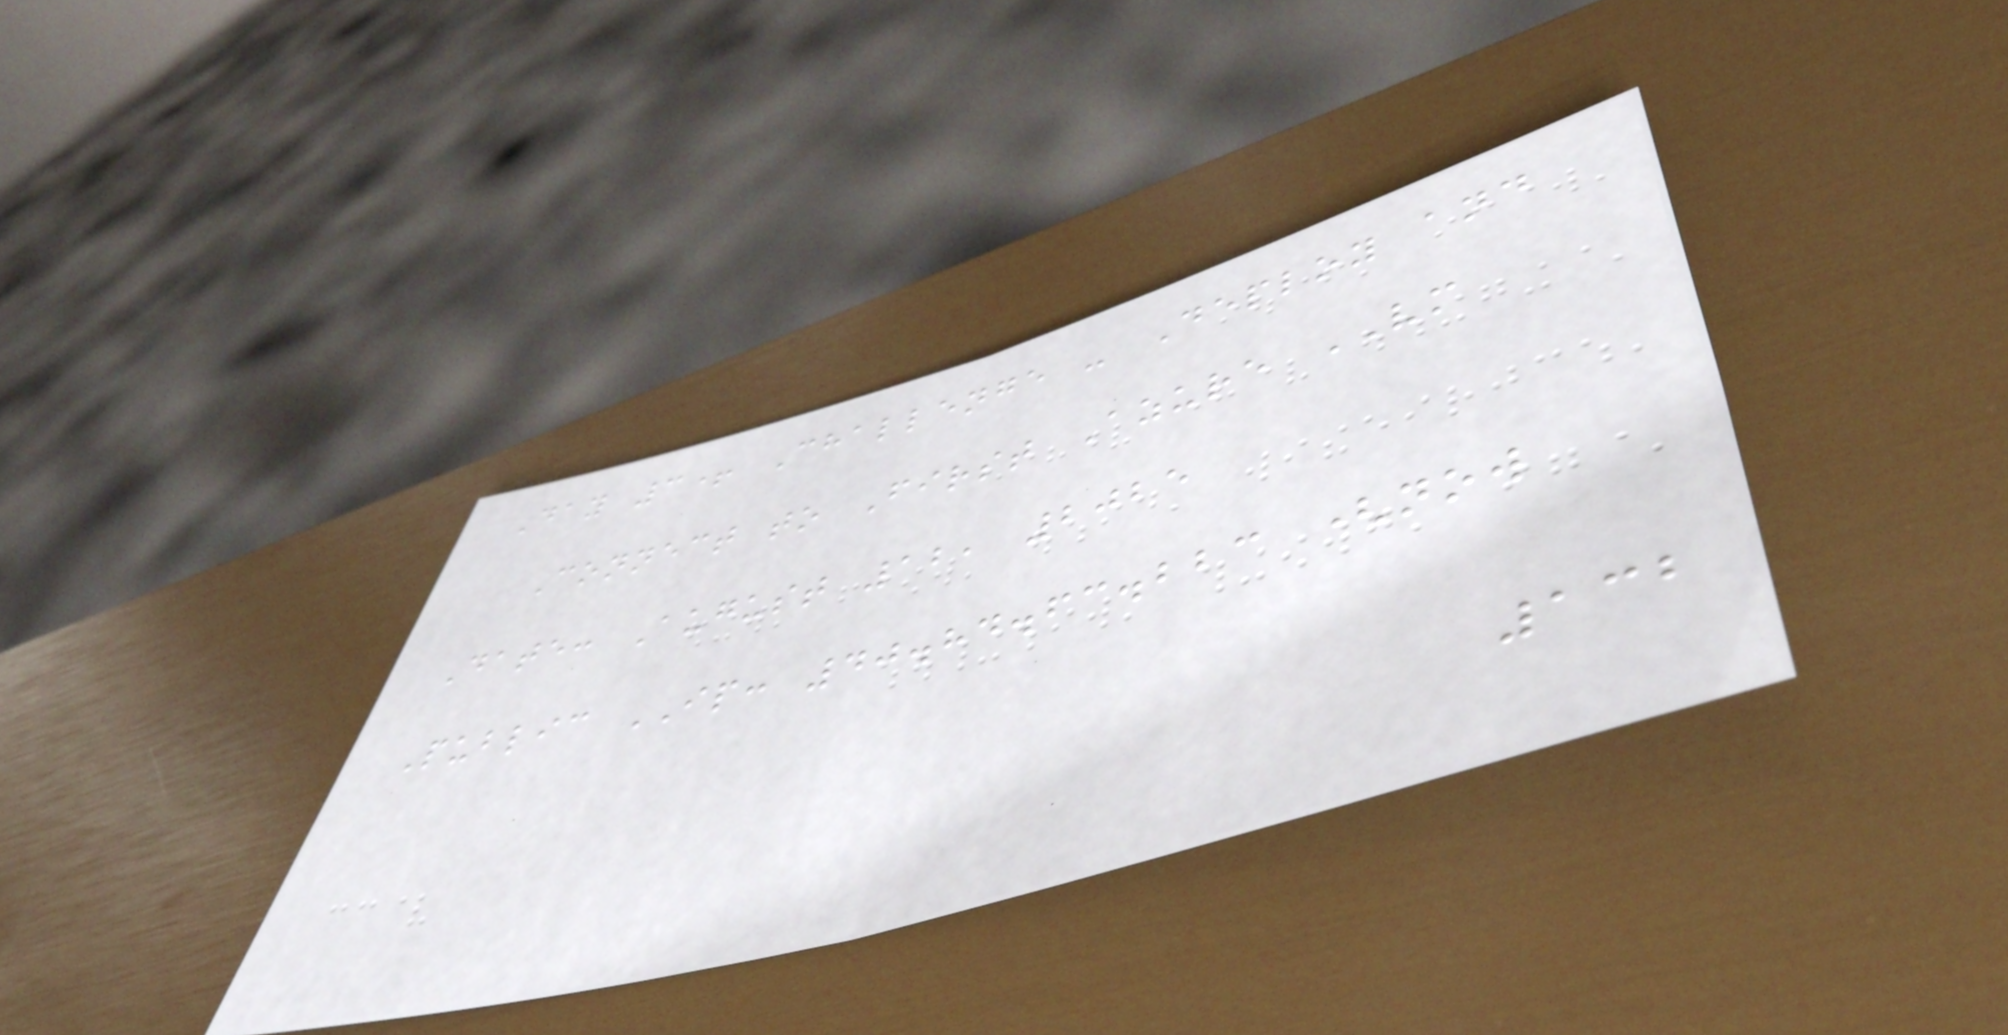Day 3+ Challenge - Deploy and
Connect to First Azure VM
Date: August 12, 2025
Public IP: 40.84.63.223 (now
132
